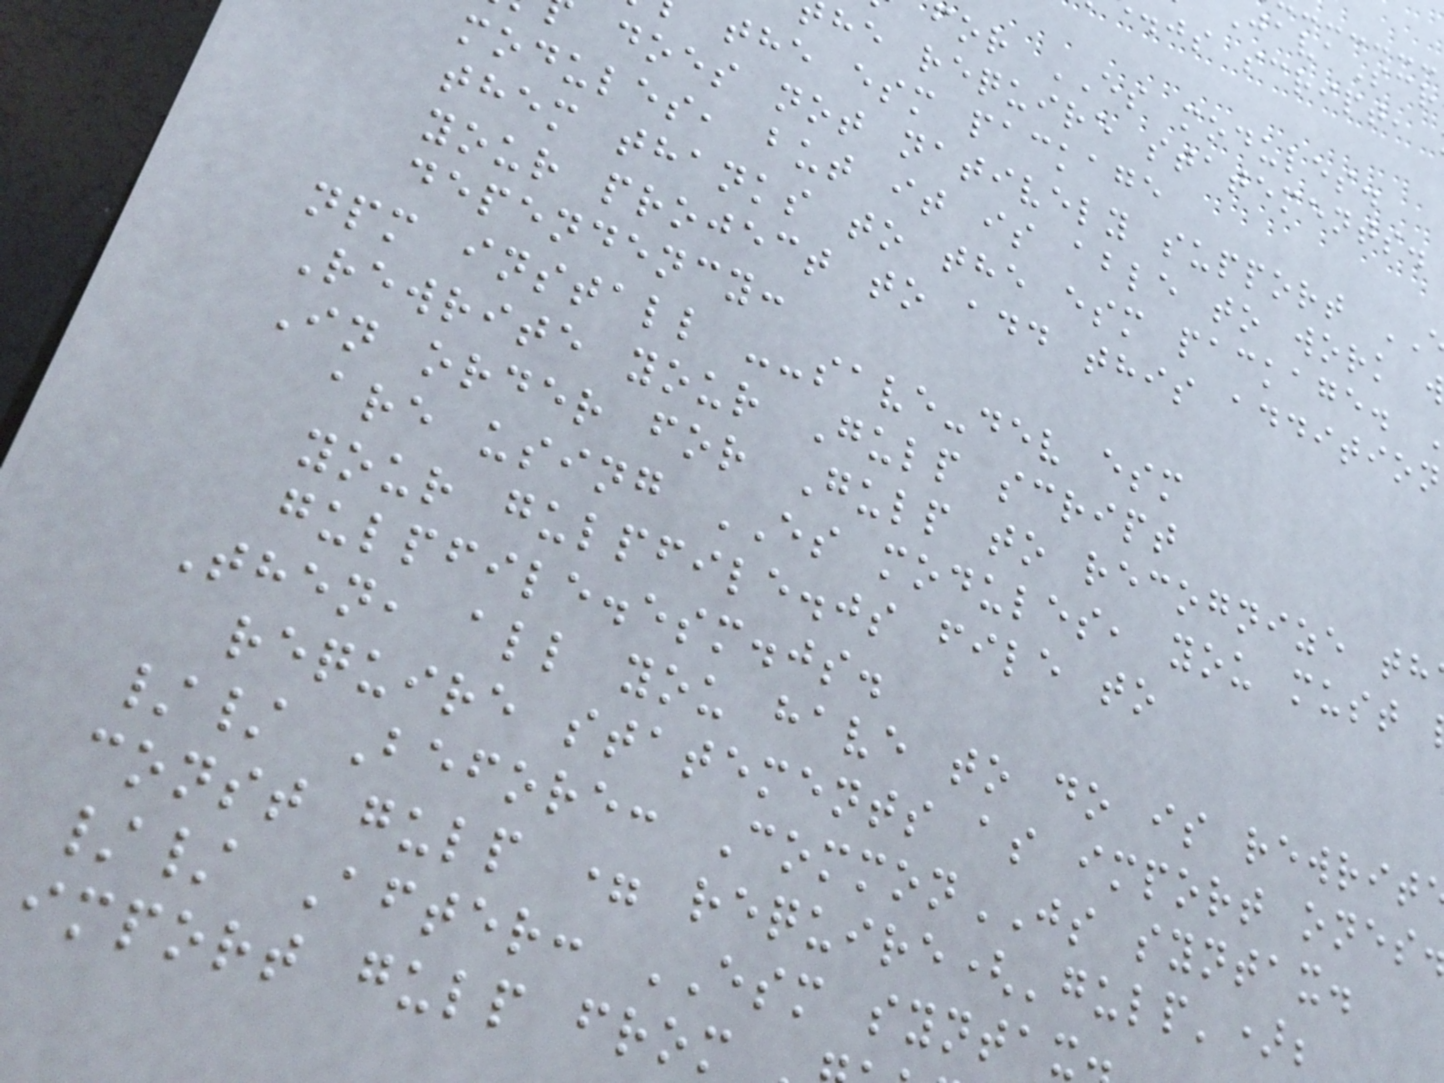.js script,
for ES modules.
he require statements.
the esm package
does not natively support
modules, but it is able to work
them thanks to the esm package.
your project to add this addition
dependency:
npm install --save-dev esm
Rewrite your Gulp script
In order for Gulp to recognize th
are using ES modules, you must
your gulpfile.js file to
gulpfile.esm.js.
Then, all you have to do is rewrit
require statements as import ones
// Before: CommonJS syntax.
const gulp = require('gulp');
// After: ESM syntax
import gulp from
